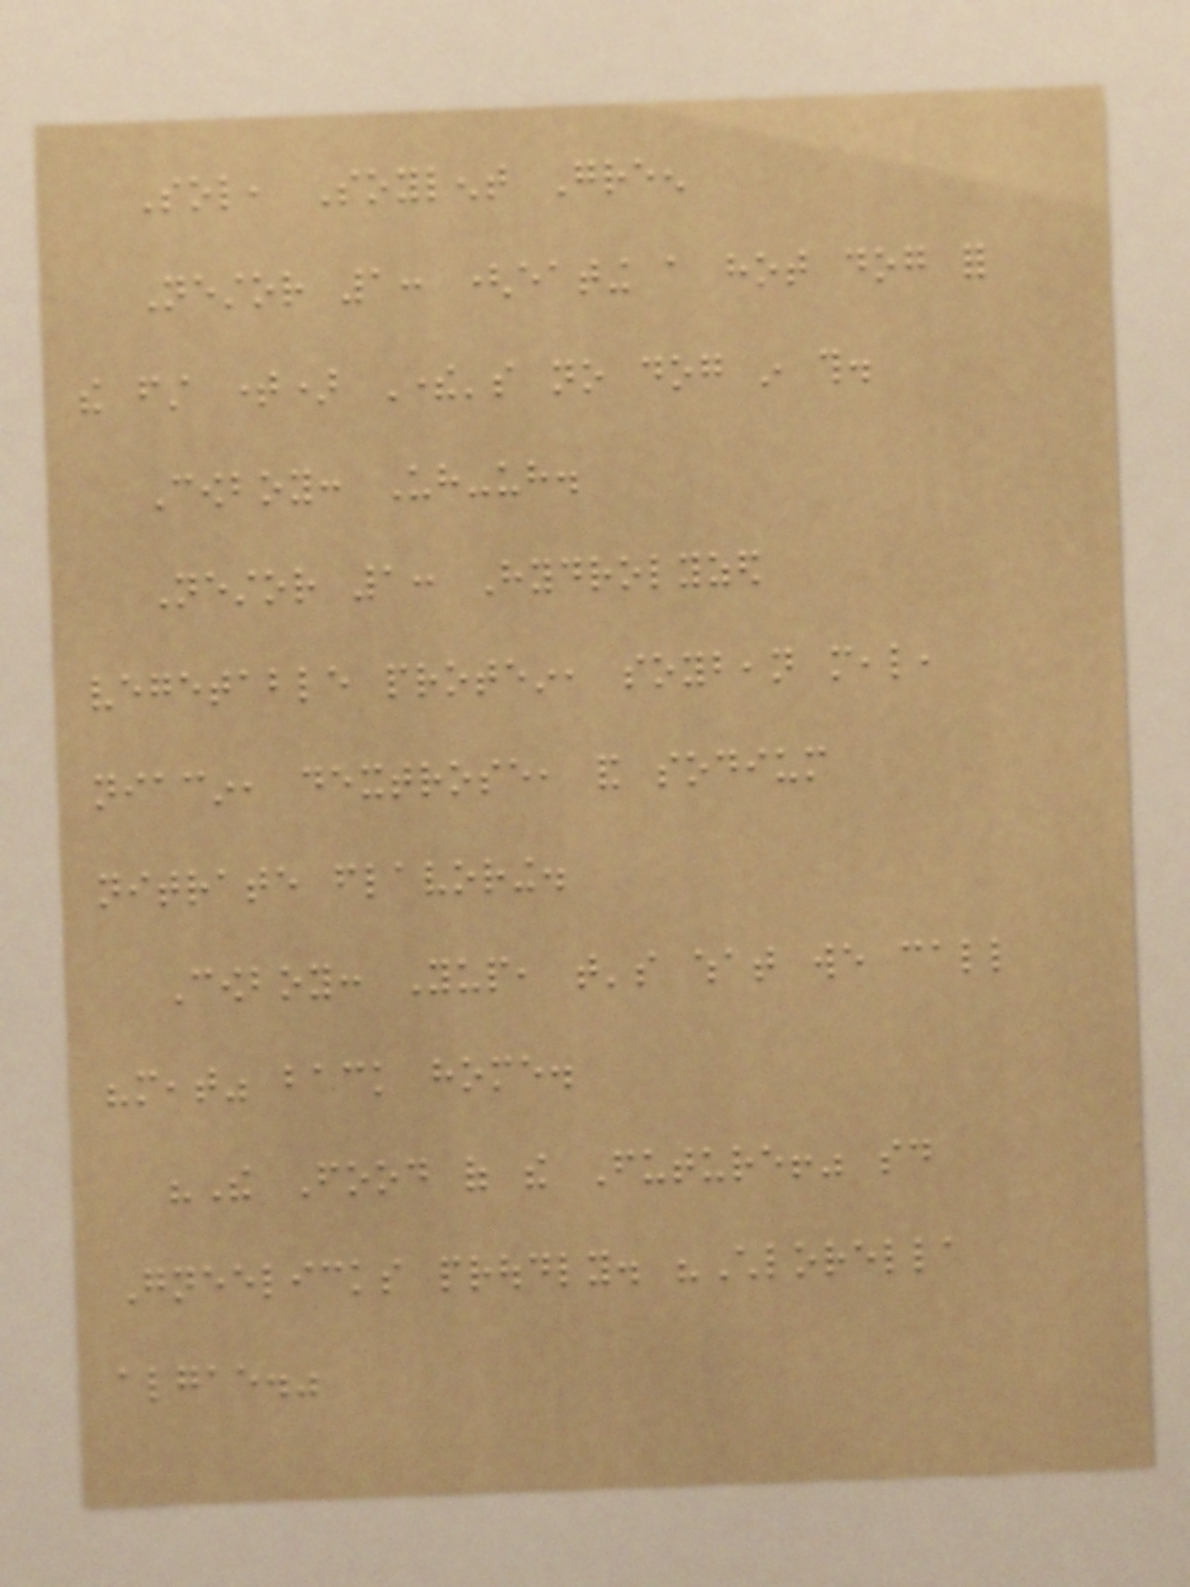Sol, Soylent Green
Nestor 1: (eating a hot dog for
the first time) There's no dog in this.
Cowboy: Uh-uh.
Nestor 1: Hydrolyzed
vegetable protein, soybean meal,
niacin, dextrose, and sodium
nitrate flavoring.
Cowboy: Yup, that's what we call
"meat" back home.
"The Food of the Future!" said
Gneelicks proudly. "Chlorella
algae."
